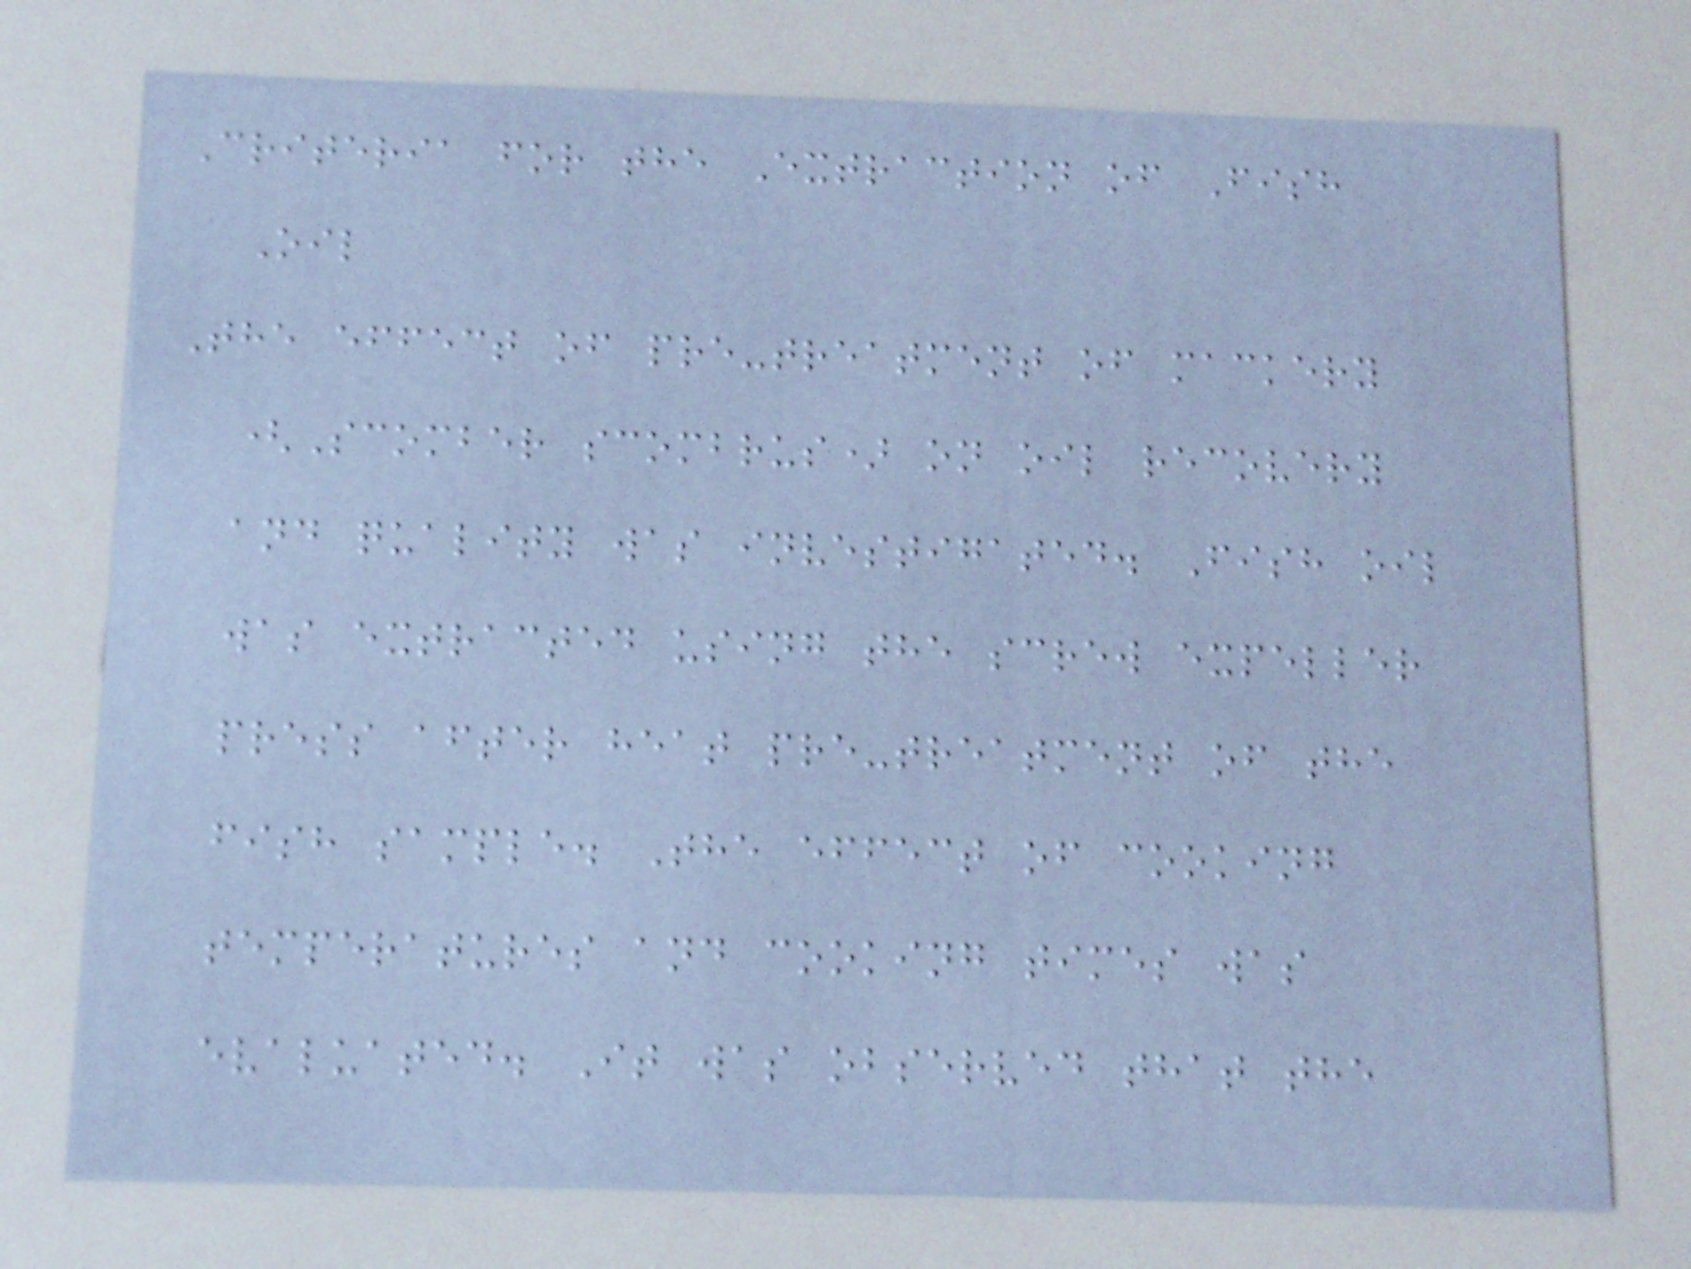Criteria for the Extraction of Fish
Oil
The effect of pre-treatment of mackery
(Scomber scombrus) on oil recovery
and quality was investigated. Fish oil
was extracted using the screw expeller
press after heat pre-treatment of the
fish sample. The effect of cooking
temperatures and cooking times was
evaluated. It was observed that the
